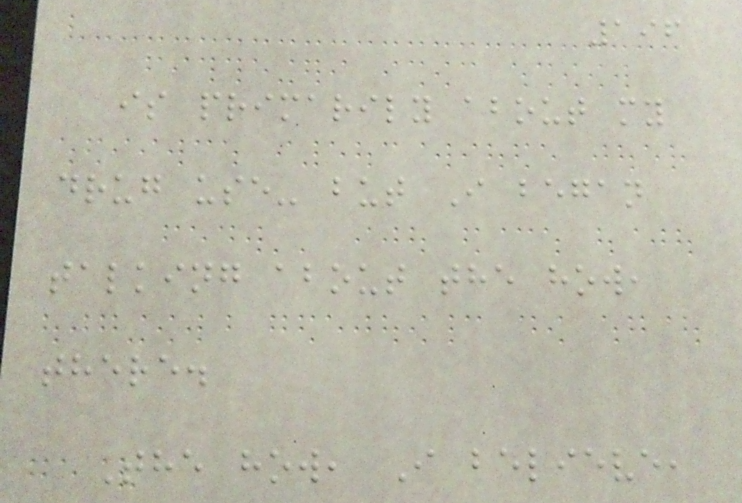196
is primarily about my
drug use- but I began
talking about the how,
there.
The how, I believe,
